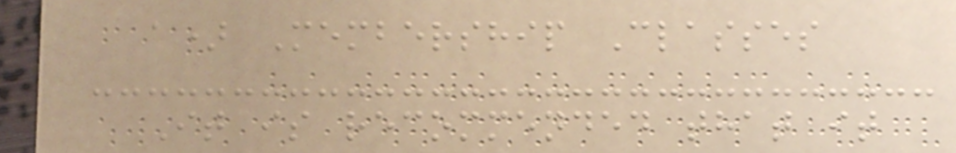a) Membership Classes
It is recommended that it
